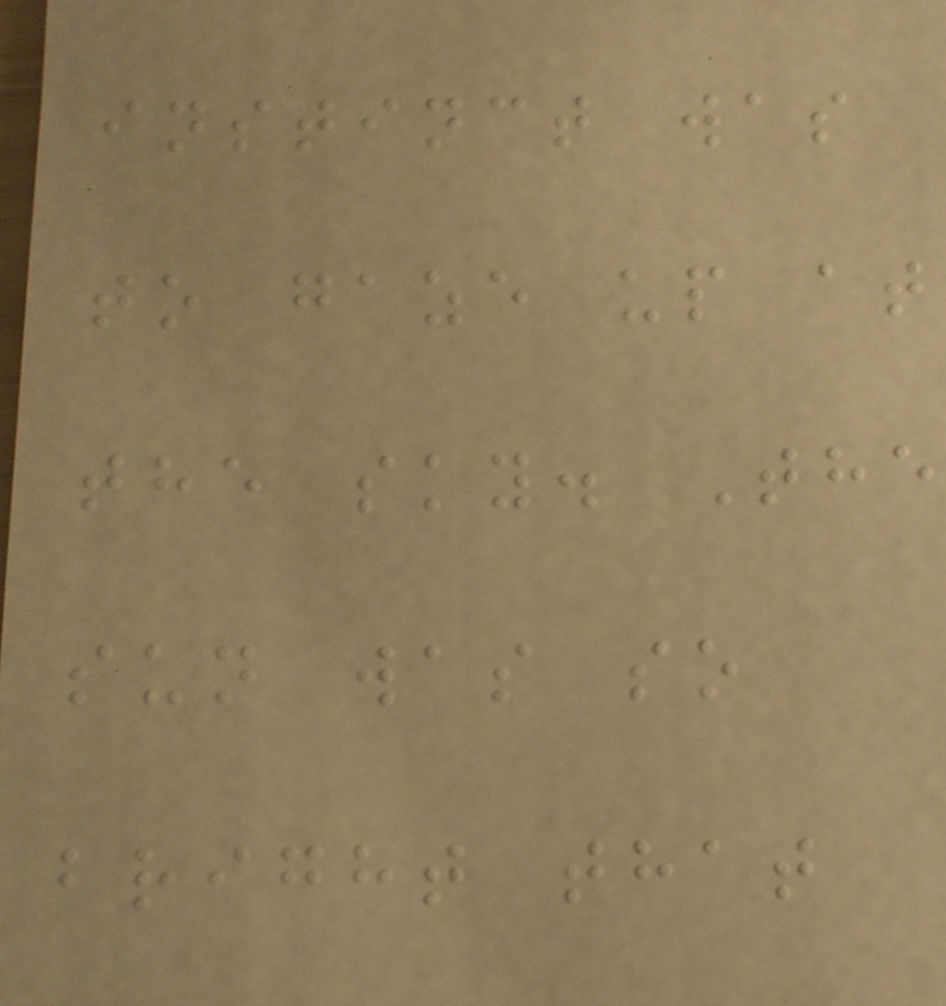instinct was
to gaze up at
the sky. The
sun was so
bright that
